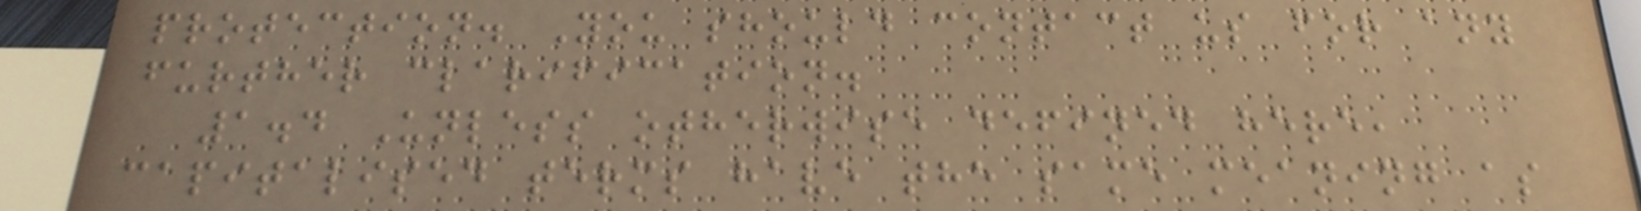protection. You should contact us for any
further clarification.
1.4 Unless otherwise defined here,
capitalised terms have the same meaning as
